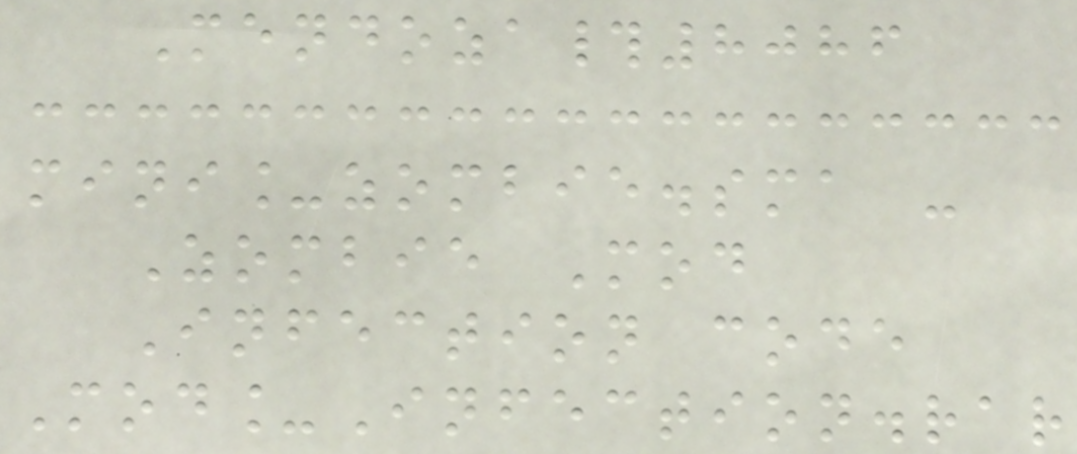Mendoza#8086
mini_zombie.sma -
Zombie Mod
Infection code
Mod_Infection.rar
